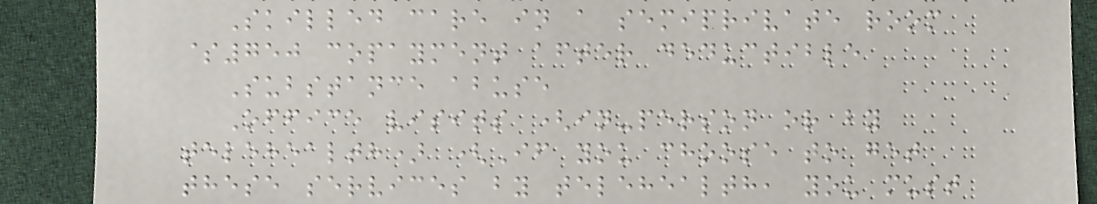Skilled care in a semiprivate room
$750 copayment after deductible
Substance abuse
Office visits (in-person or by
telehealth) (If you choose to get
these services by telehealth, you must
